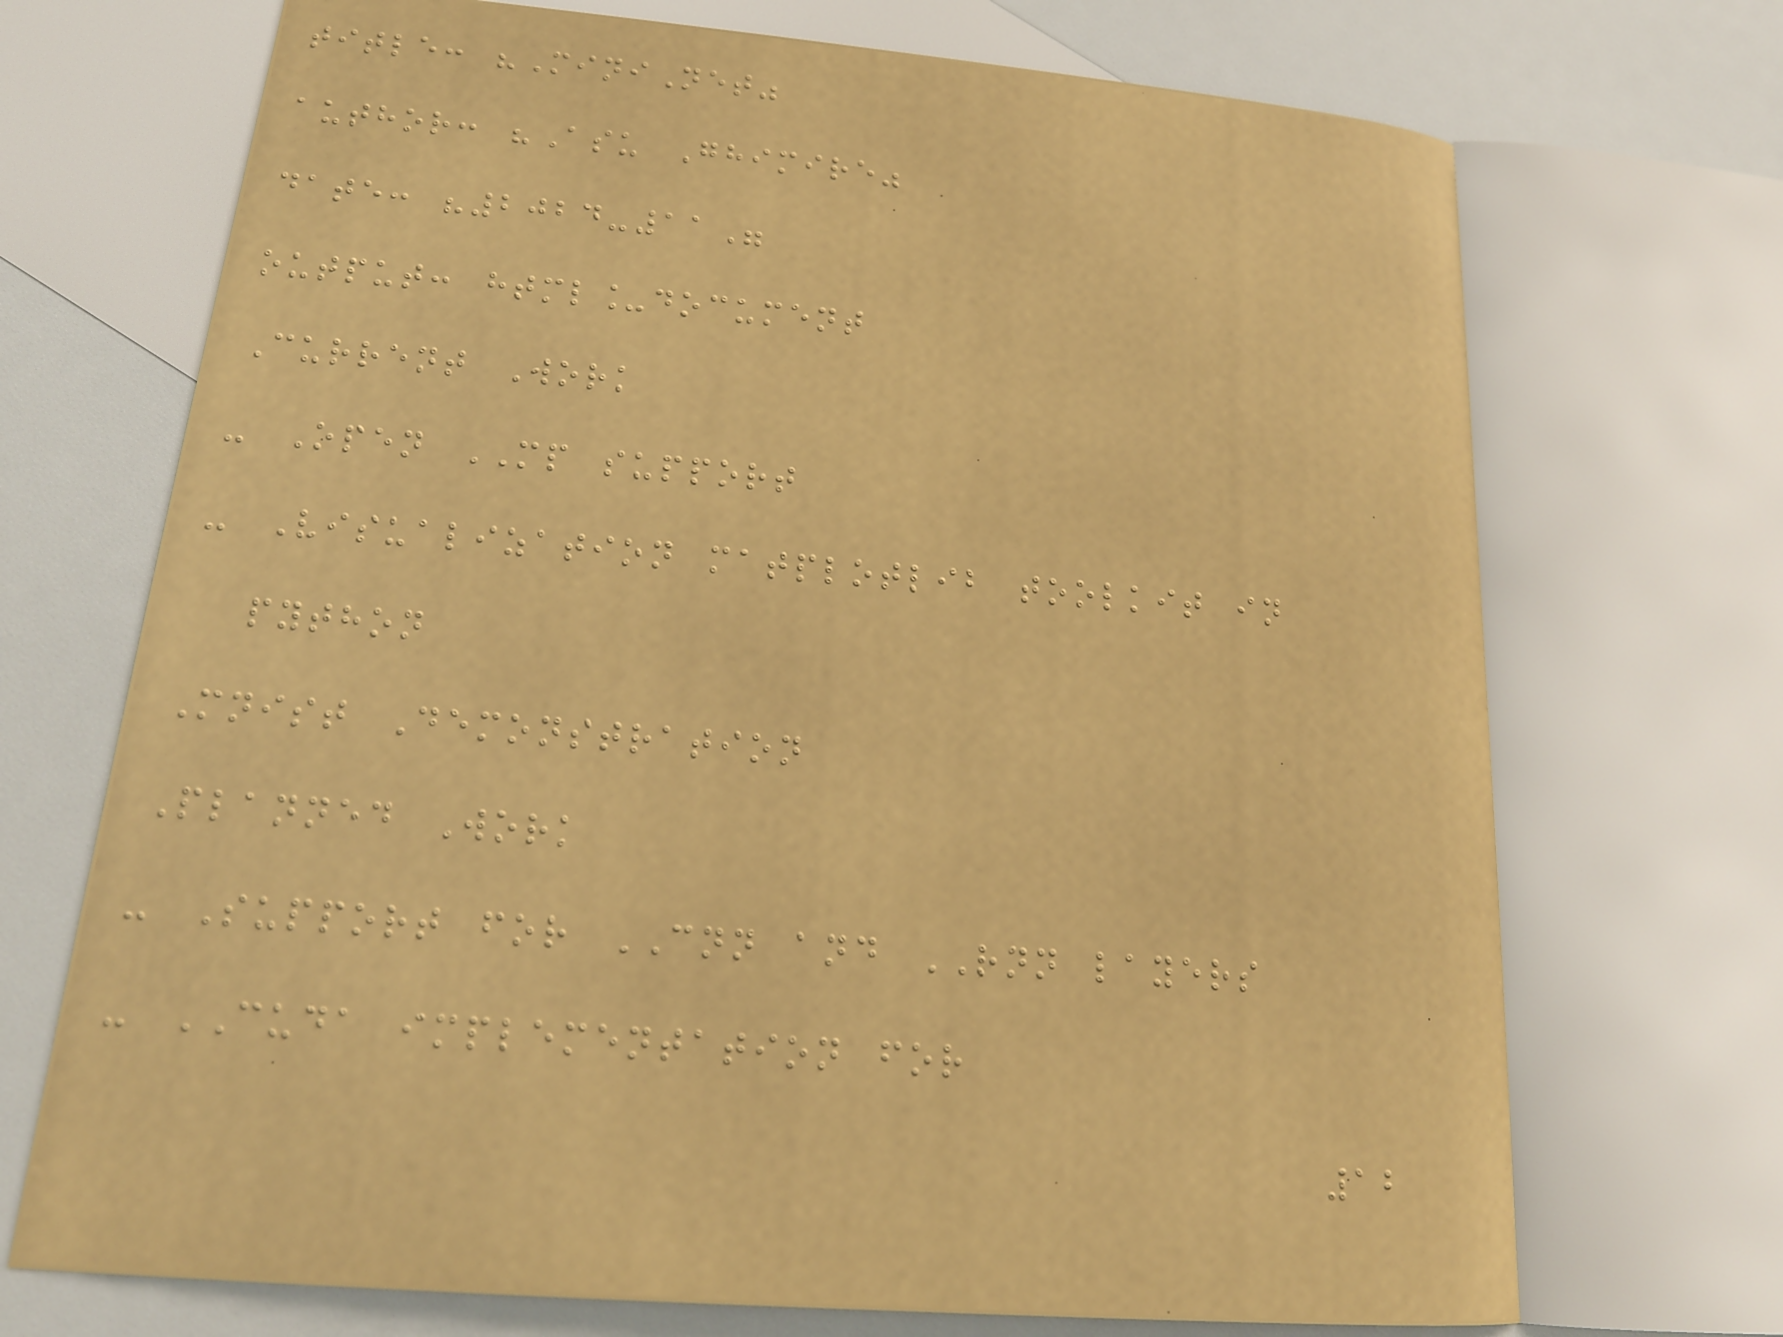title: "MiniNet"
author: "Asu Ghimire"
date: "2024-11"
output: html_document
Current Work
- Open MP support
- Visualization matplotlib toolkit in
python
Mnist Demonstration
Planned Work
- Support for CNN and RNN layers
- CUDA implementation for
12
